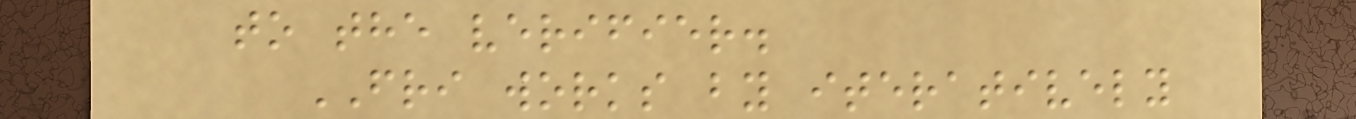to the verifier.
FRI works by iteratively
